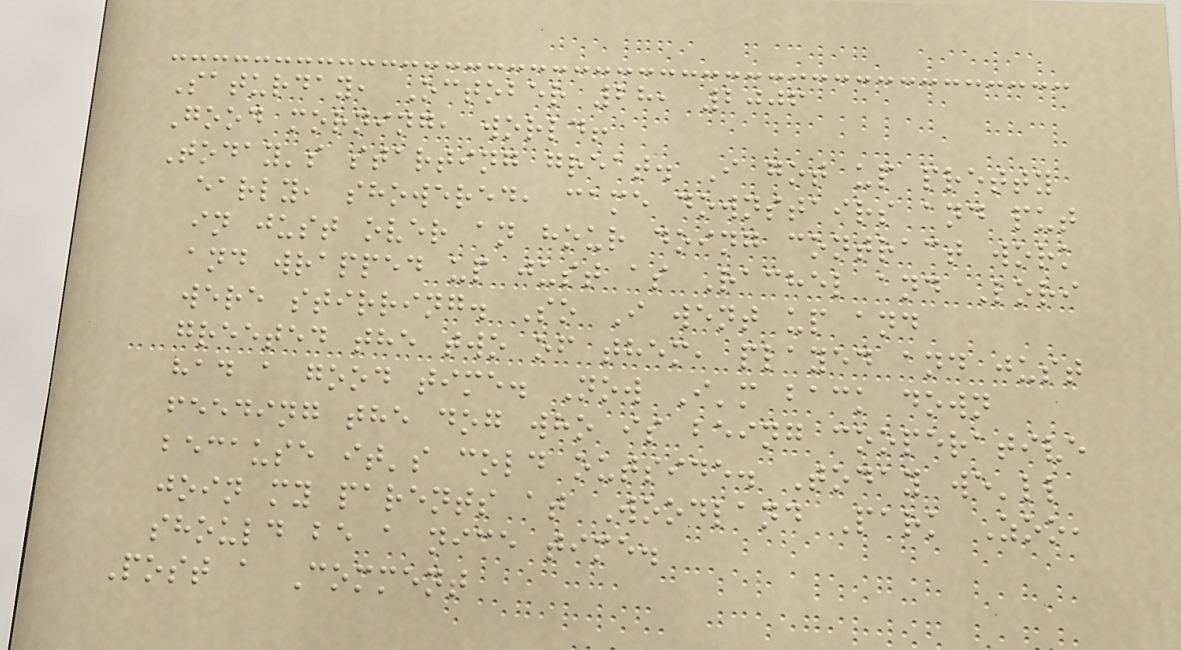Saturday, October 28, 2006
Good morning, world!
Today's starting great. I got up pretty
early, showered, came downstairs and put
in just over an hour doing contract work
and wrapped up just as Rachel and Lori
were stirring. So I went up and
greeted the two of them, played and just
had a good time. Now I'm back down
feeding the dog who is being cooperative
because it's cold outside. Today we'll
join my parents at Woodland Park Zoo,
should be a nice time.
Post a Comment
